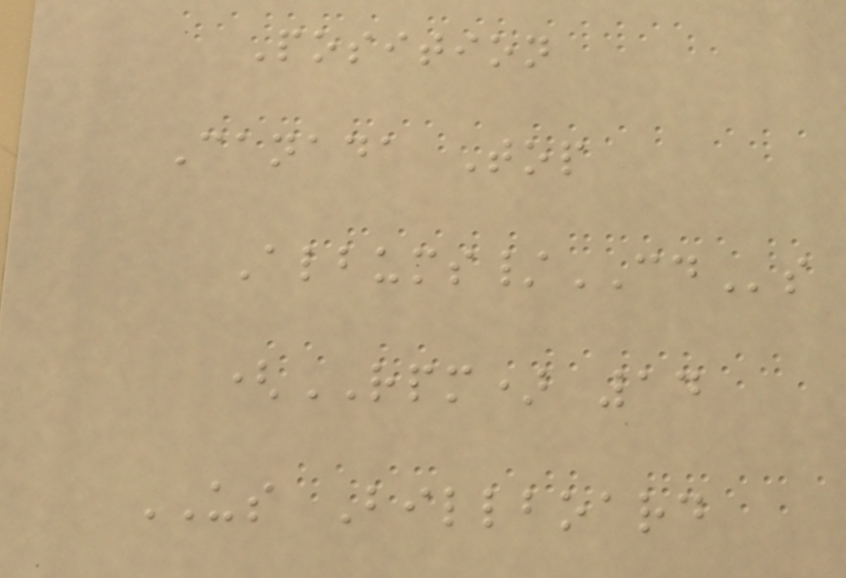Position
Canada Top
Albums/CDs
(RPM) 14
US Billboard
